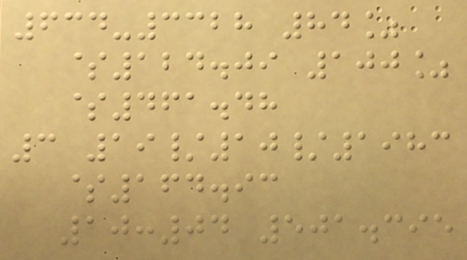634-3328 84%
$124.09 100%
$461.48
3 19/10/1983
$164.93
10:04 501.395
